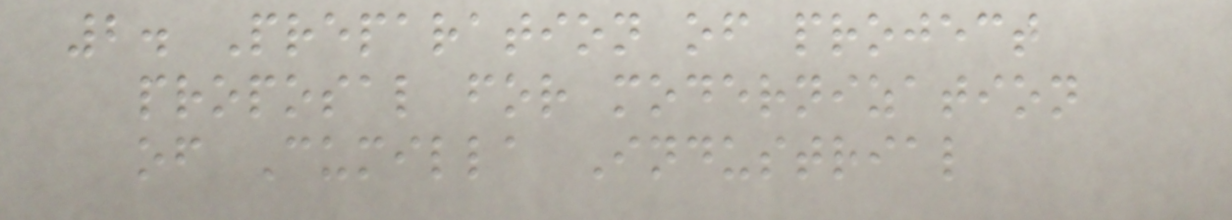2. Preparation of project
proposal for modernization
of Cumilla Industrial
